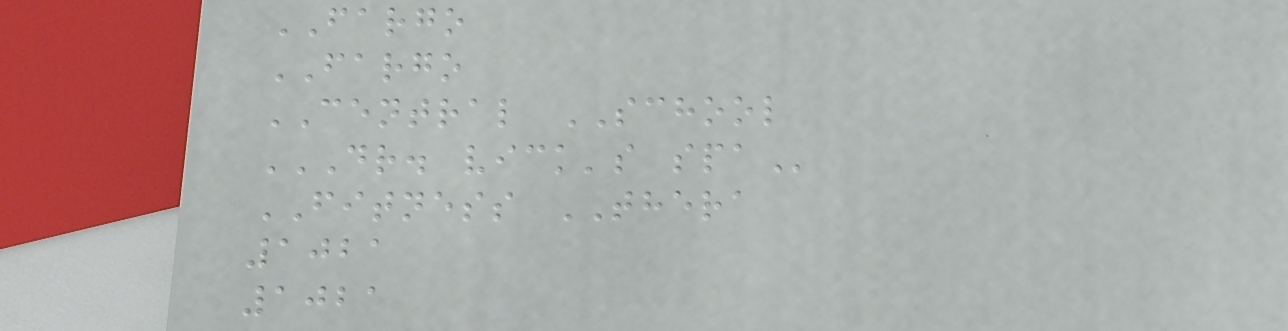FARGO
FARGO
CENTRAL SCHOOL
DR. VICK'S SPA
FITNESS THERA
1021
1021
